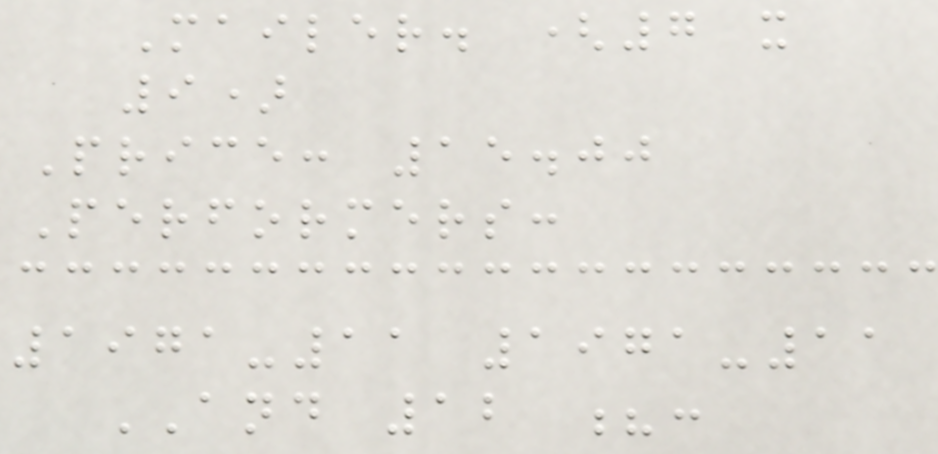Mailer. (7 x
9)
Price: 15.00
Performers:
1971-11 1971-11
AND 12 ?:
